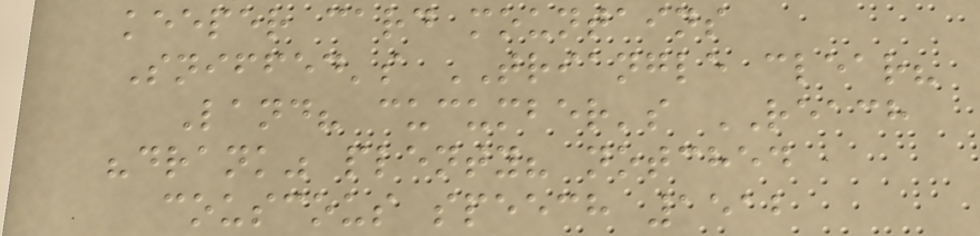keeper card mountains
Sniffed's TRIANGLE clear?
Land? cucumber's REACH
"drank" plenty? notched
couscous speech 1512
